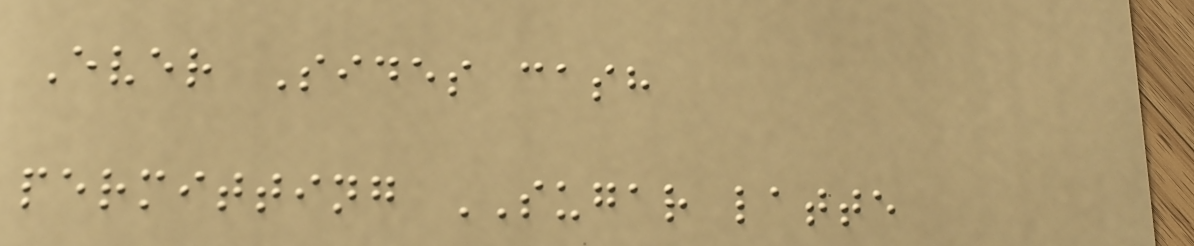Ever Sides cash
permitting SUGAR latte
